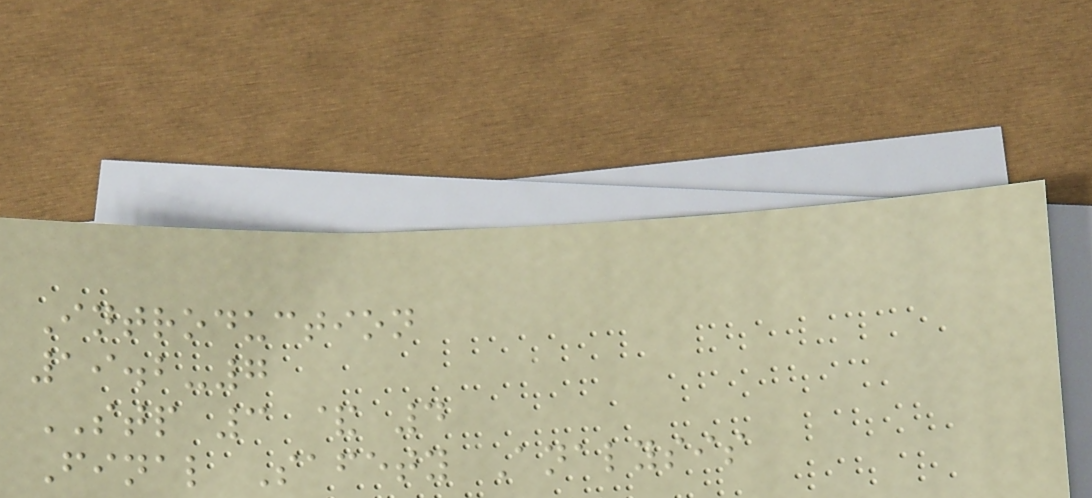Introduction
19.2-7
STP 3 & 4
Final Safety Analysis
